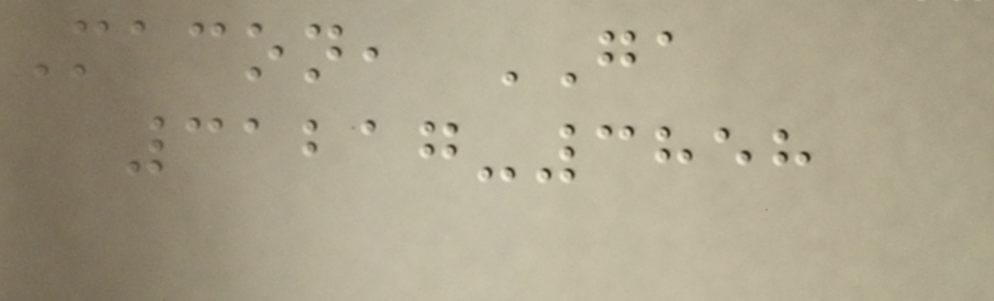Macon, GA
31217-3858
